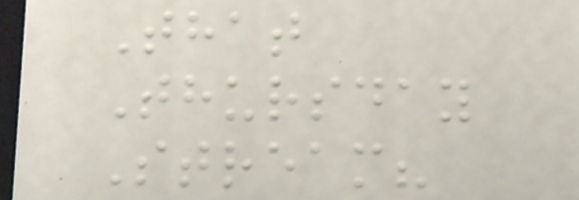That
Thursday
Stream?
